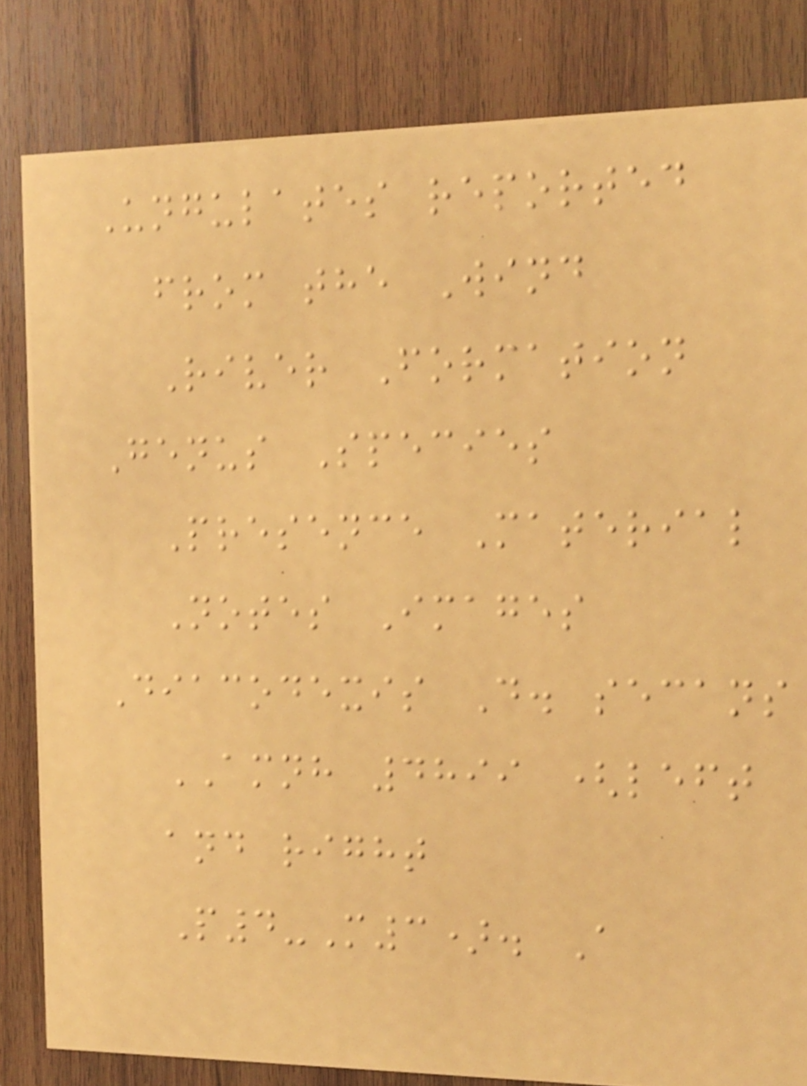Ungulates reported
from the Wind
River Formation
Genus Species
Presence Material
Notes Images
Diacodexis D. secans
AMNH 4899 (left
and right
P4-M3). A
